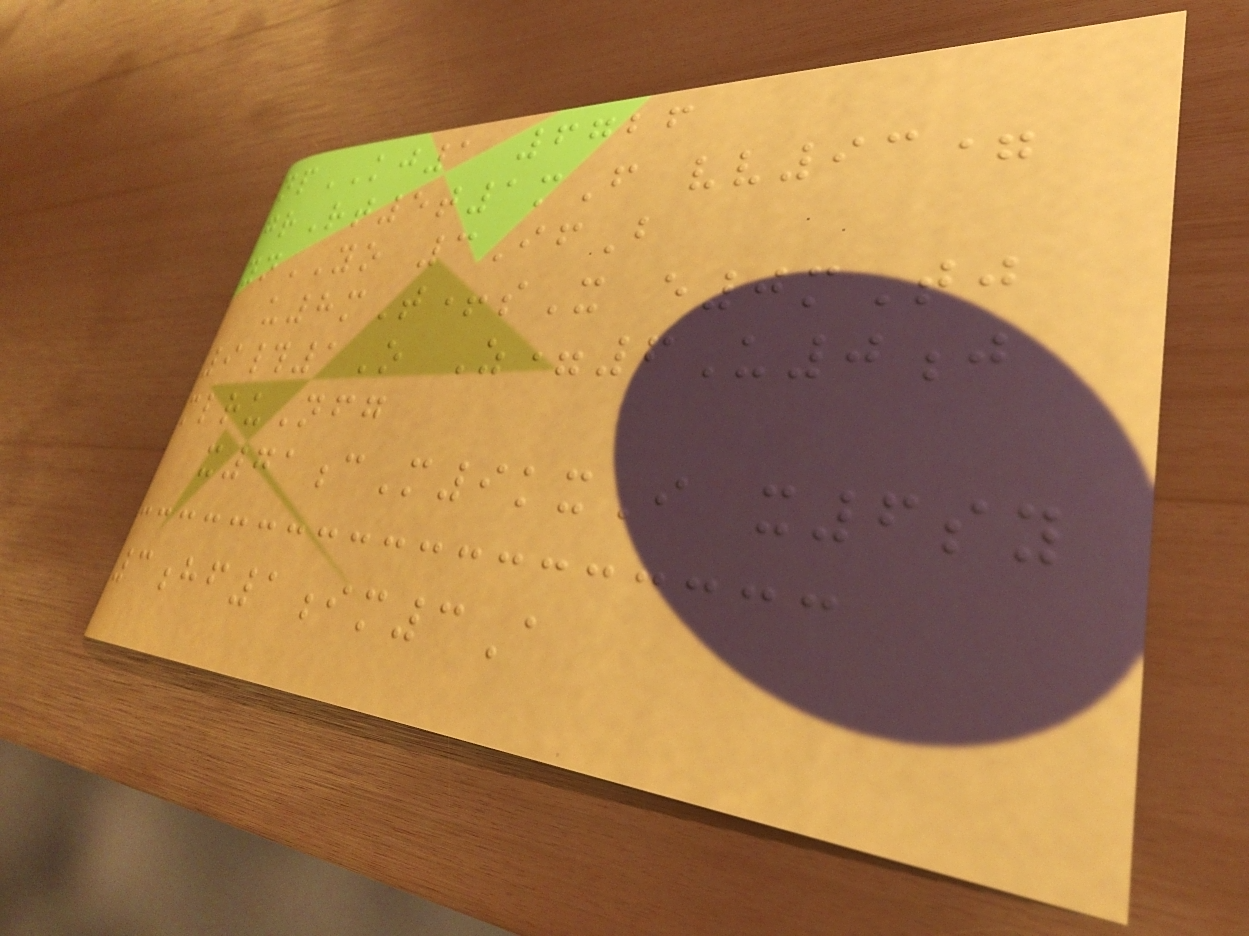npKJ1 6726
grRt5t1mF vv93=
ynYO 3IfB
u8mT+sX e0mTj
9#1O Z=6U0j
mlruNfg
x71cM9kxI x6sy
3hf1im3A
